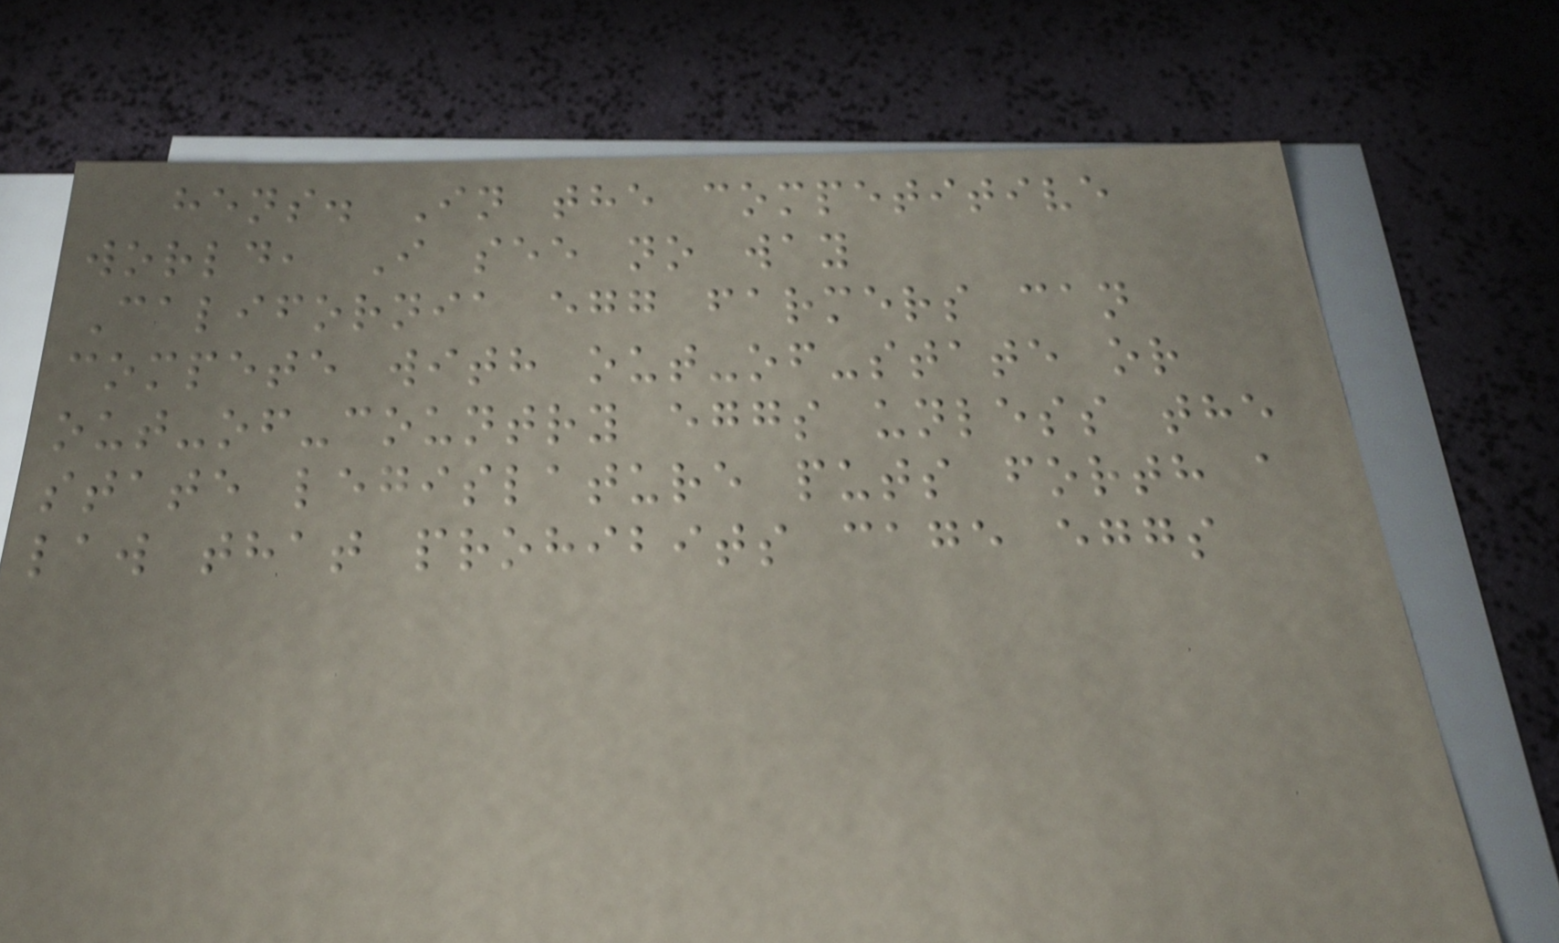hens. In the competitive
world, I see no way
California egg farmers can
compete with out-of-state or
out-of-country eggs unless the
state legislature puts forth a
law that prohibits cage eggs
